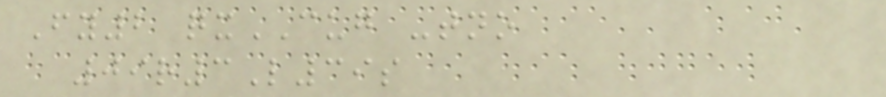Fy2 qxCUG -tno
09r3L39s
